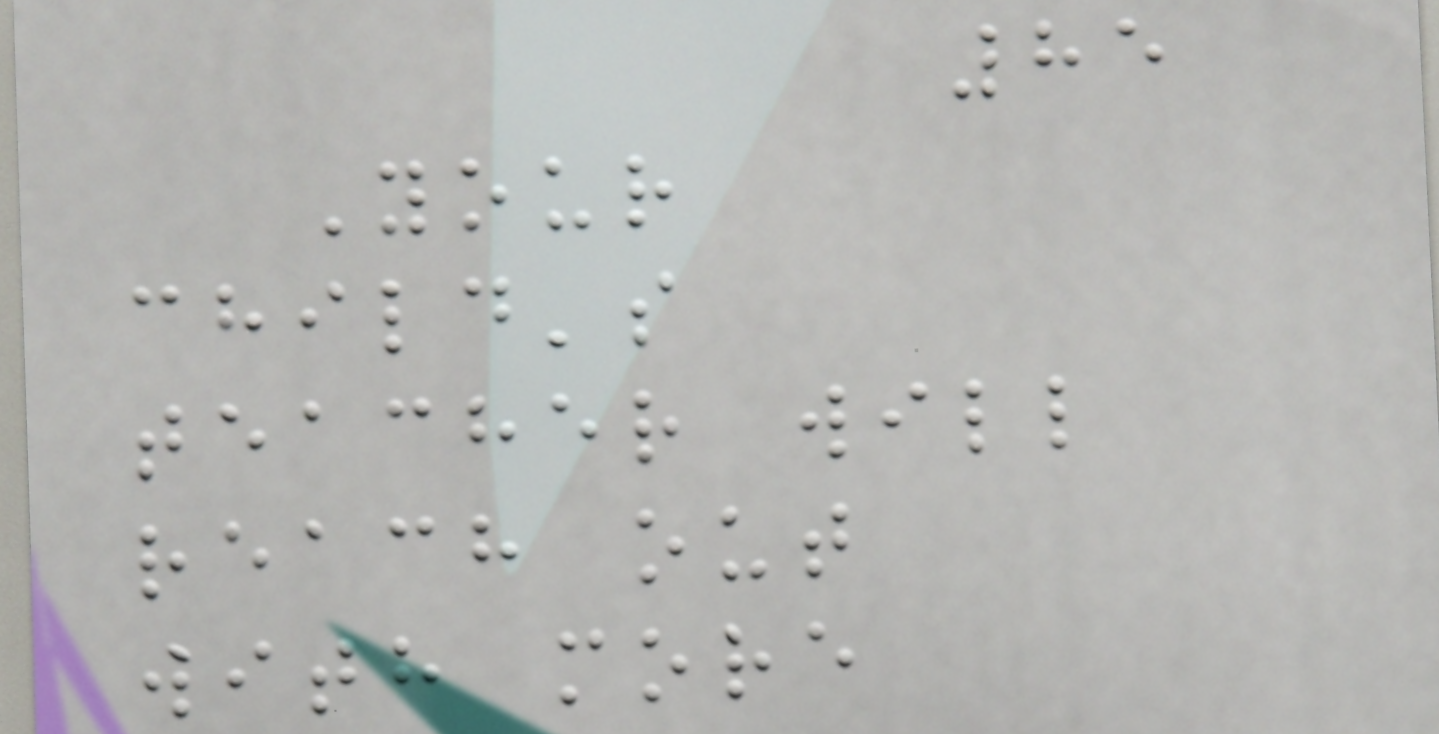85
Your
child's
teacher will
reach out
with more
